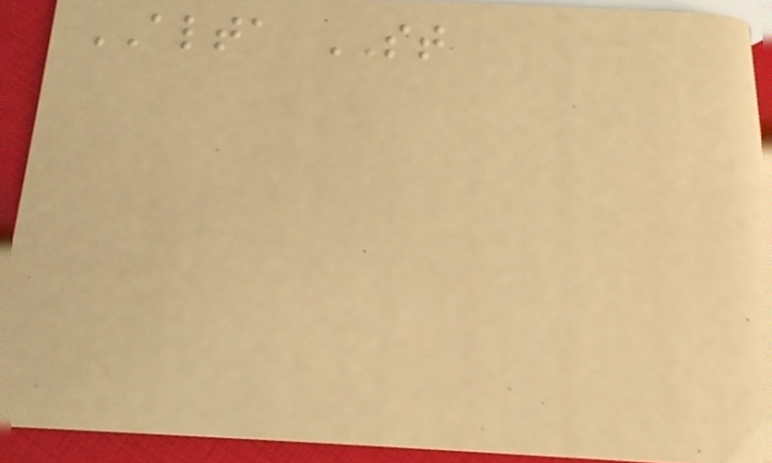ALTA ST
